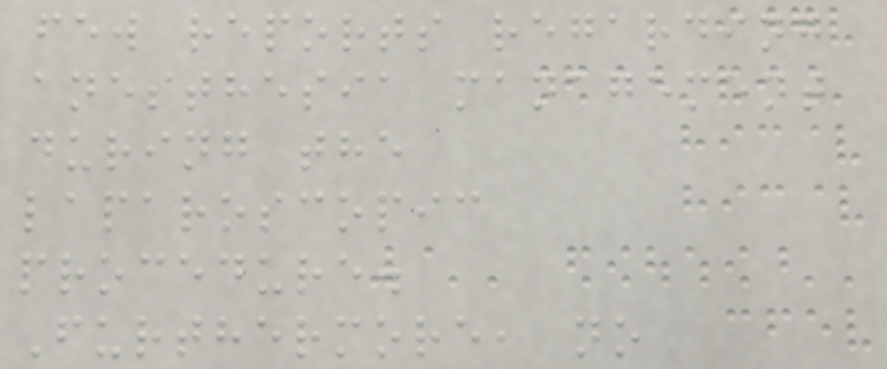few reports regarding
anesthesia management
during the
laparoscopic
procedure.
Furthermore, no
